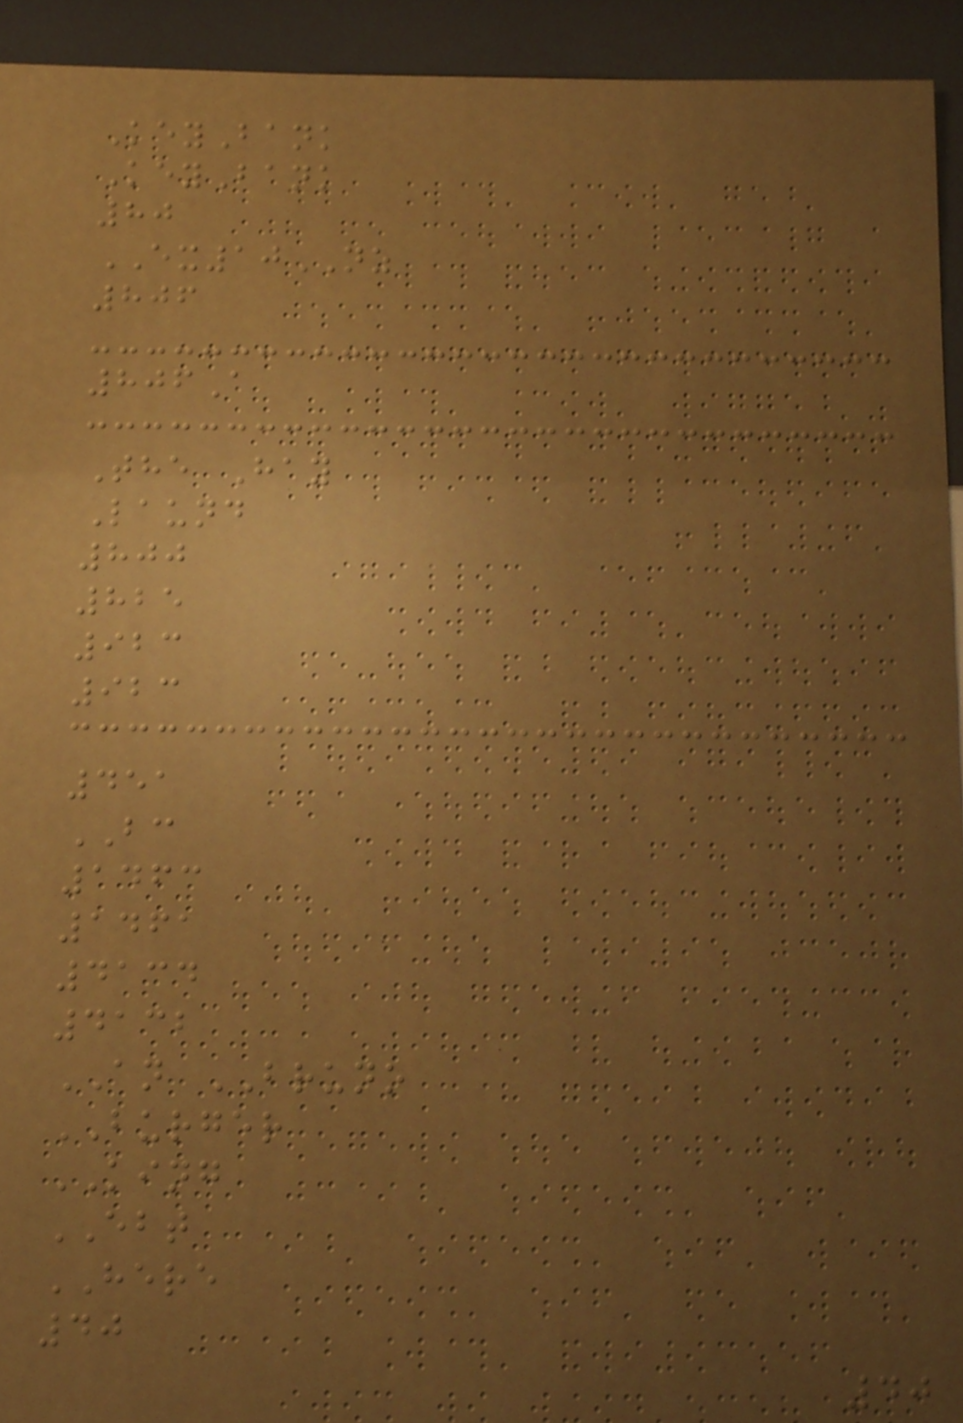KeyBank
KeyBank
80
EX10NZ
806
806A
The Hay
Laund
800
825
923
923
451
BC
1463
1461
4134
4132
AN BRUNO
BURGER
KING
EBT
HERE
40
40
